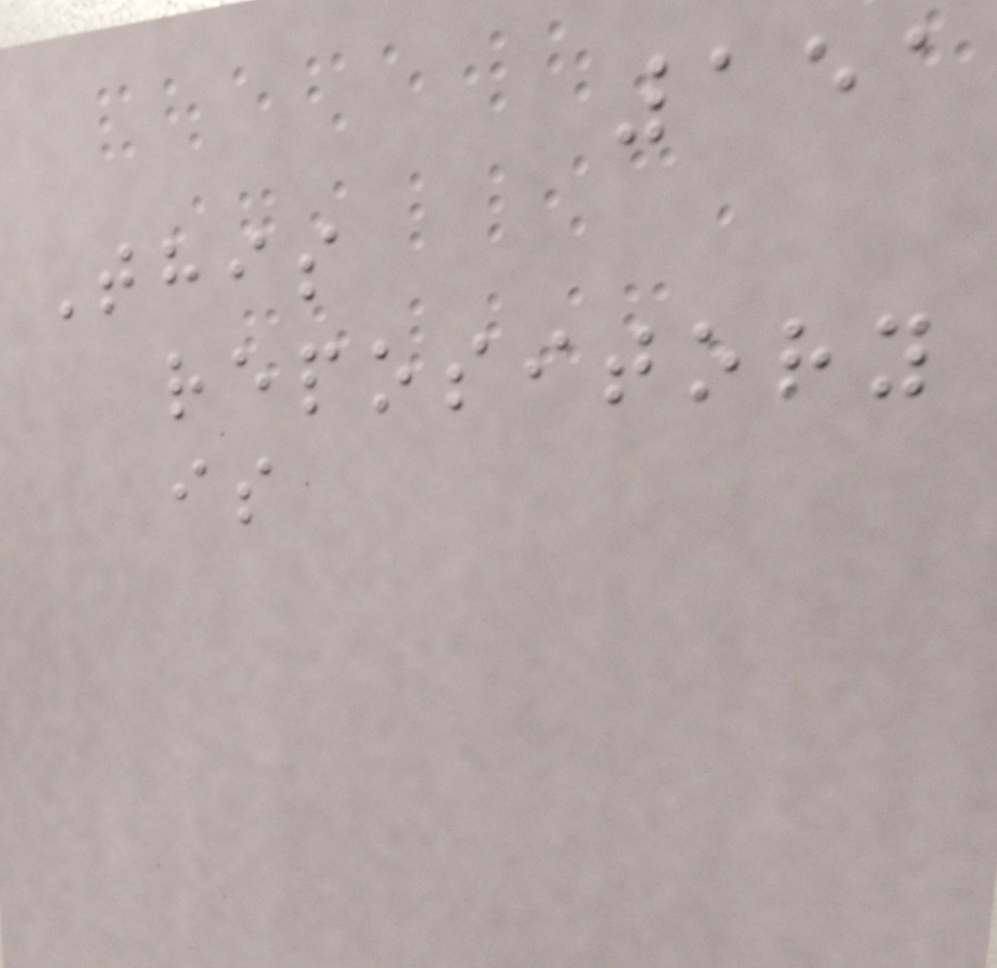151
This
repository
is
